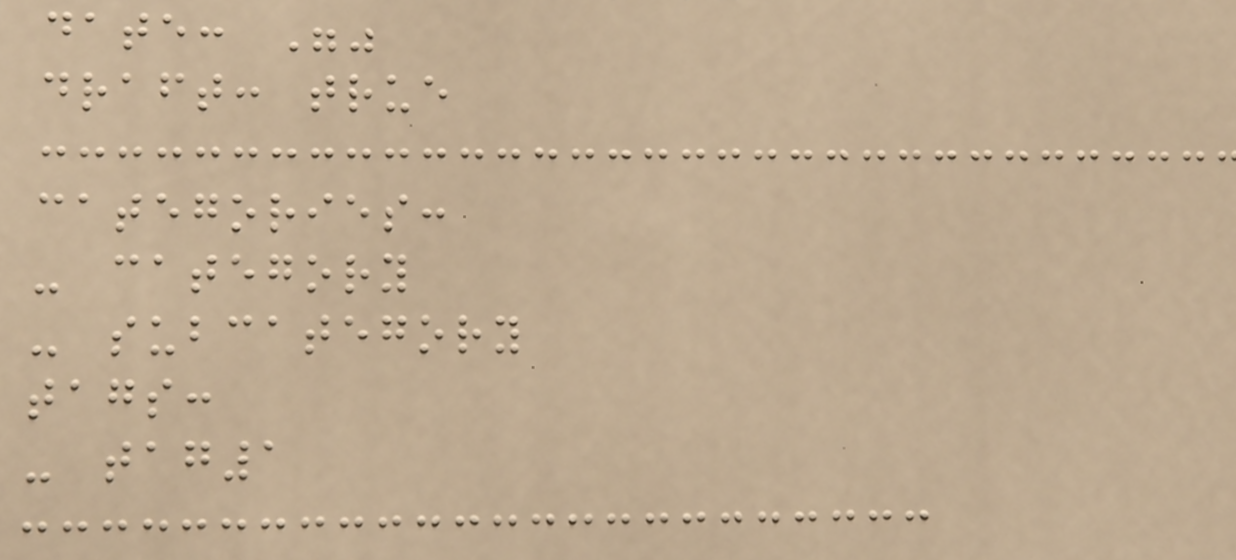date: ""
draft: true
categories:
- category
- subcategory
tags:
- tag1
